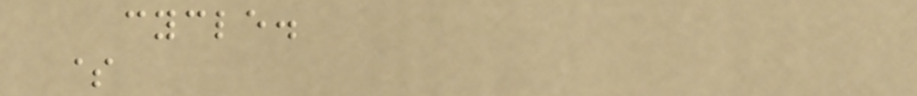cycle.
$
